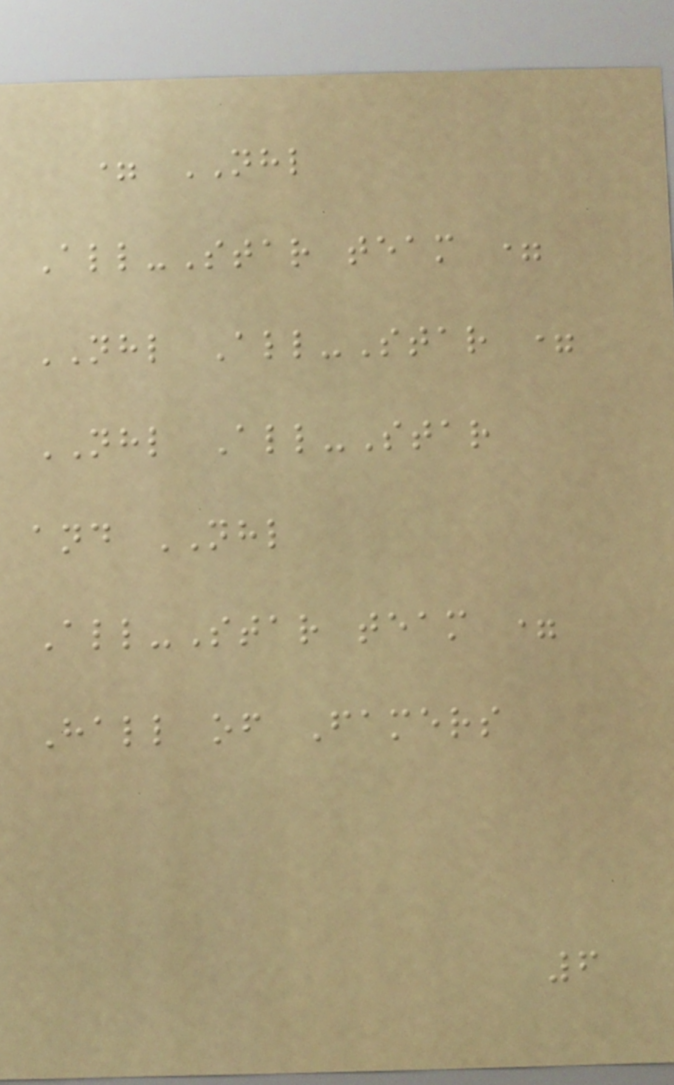= NHL
All-Star team =
NHL All-Star =
NHL All-Star
and NHL
All-Star team =
Hall of Famers
6
